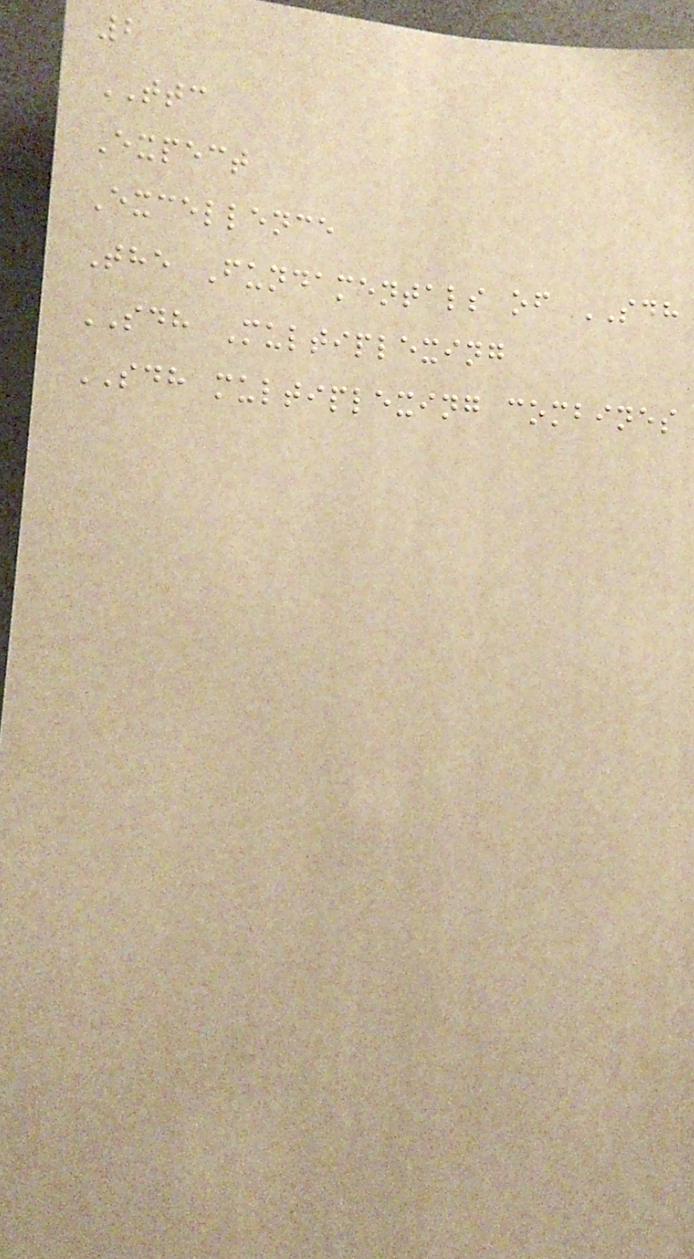2
TTC
Expect
Excellence
The Fundamentals of SDH
SDH Multiplexing
SDH multiplexing combines
